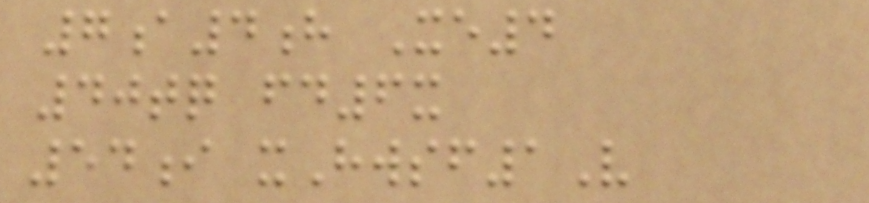7a4h Xe4
40tq fd6x
54i xHwsf1V
